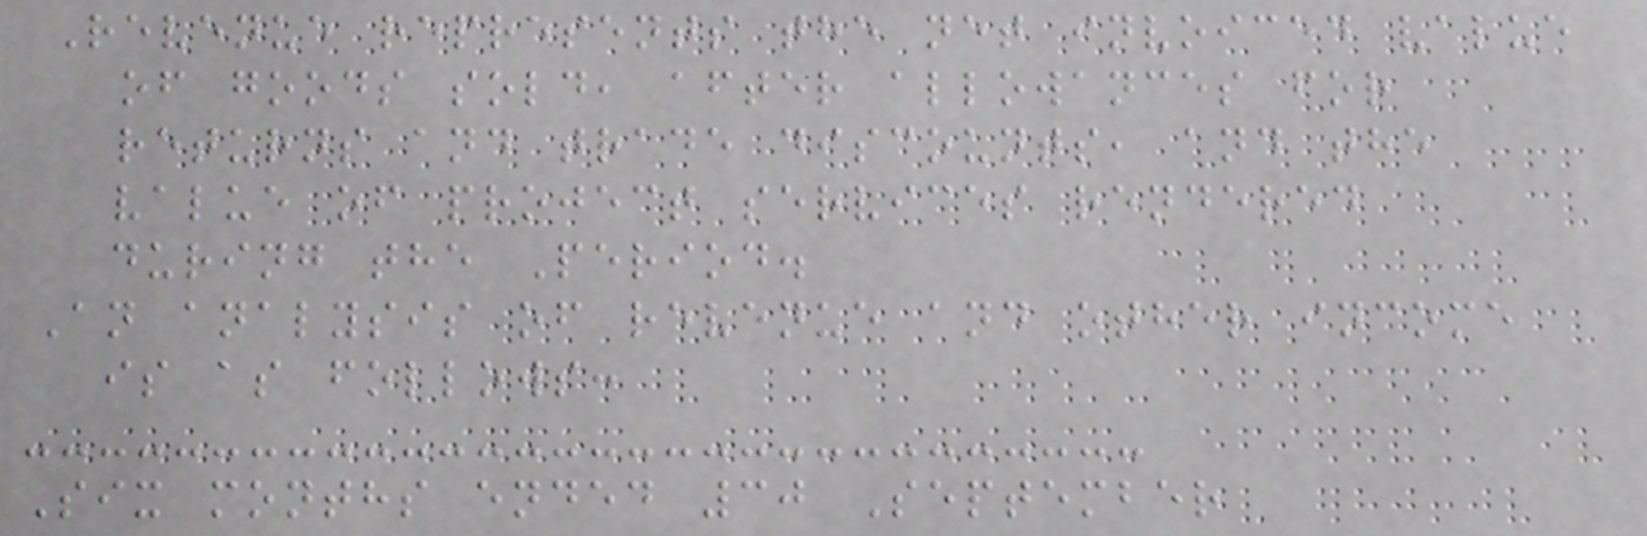Revenue represents the net invoiced value
of goods sold, after allowances for
returns and trade discounts, and the
value of project services rendered
during the Period.
An analysis of revenue and other income
is as follows:
Six months ended 30 September
